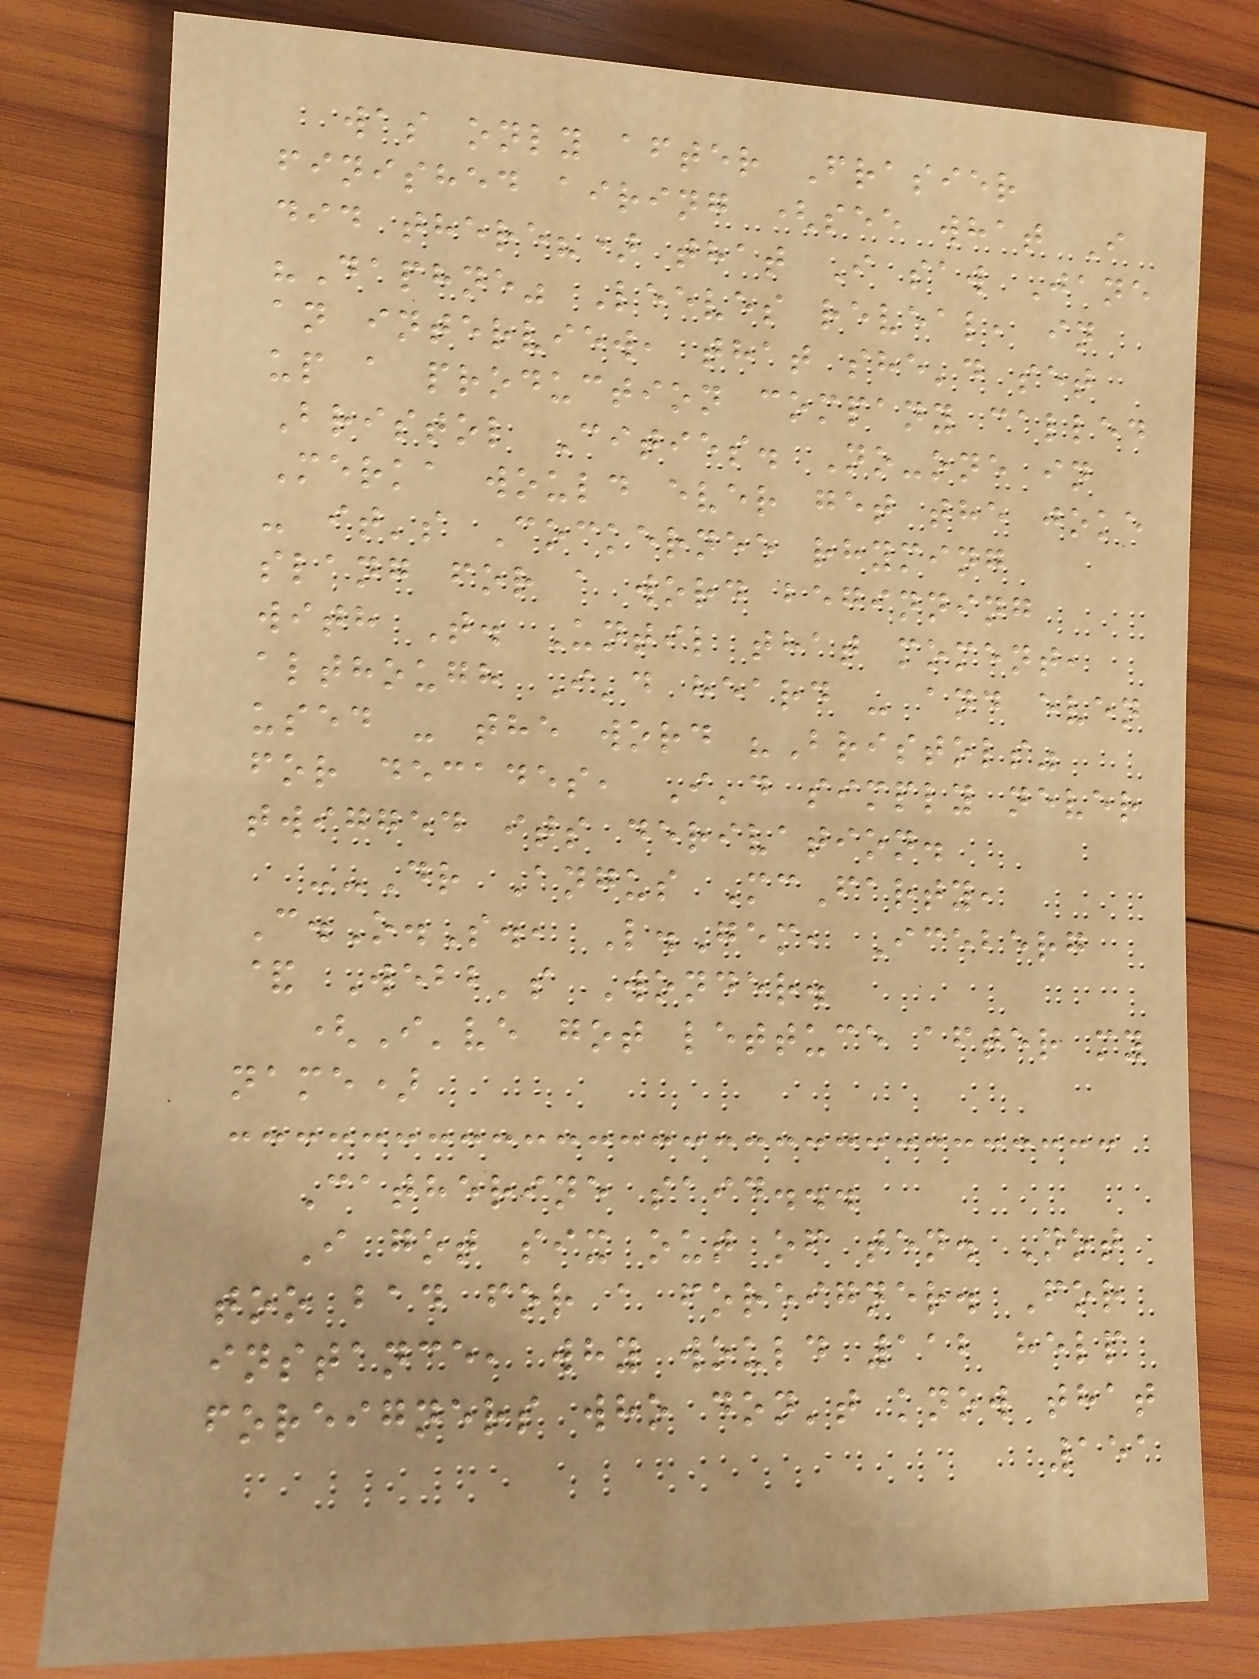was only after Frasier
finished airing (see what I
did there?) that I saw Jane
"Daphne" Leeves reveal, in
an interview, that she'd set
up a production company called
Bristol Cities. No-one in
Merka would ever get the joke
- it's Cockernee rhyming
slang for a word beginning
with T. Until that moment,
although I'd heard - and even
used - the word "Bristols"
for decades, I'd simply never
twigged its derivation.
--Dr Angus McFarty,
C.O.S., L.Gem, Iceberg
& Webb's Wonder.
(I've got lettuce after my
name)
Catherine said...
I got six out of ten. Not
too bad for a foreigner. For
instance, why would 112 help
foreigners who don't know that
151
